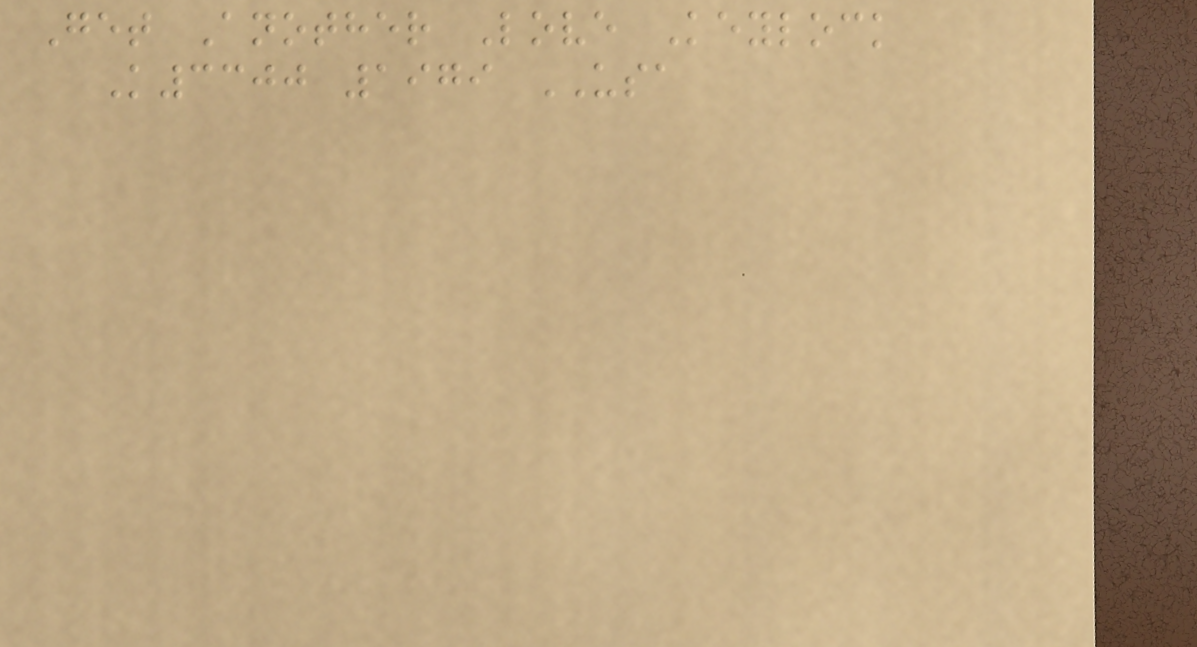Get Another Love Keylock
K3300 1979 USA
